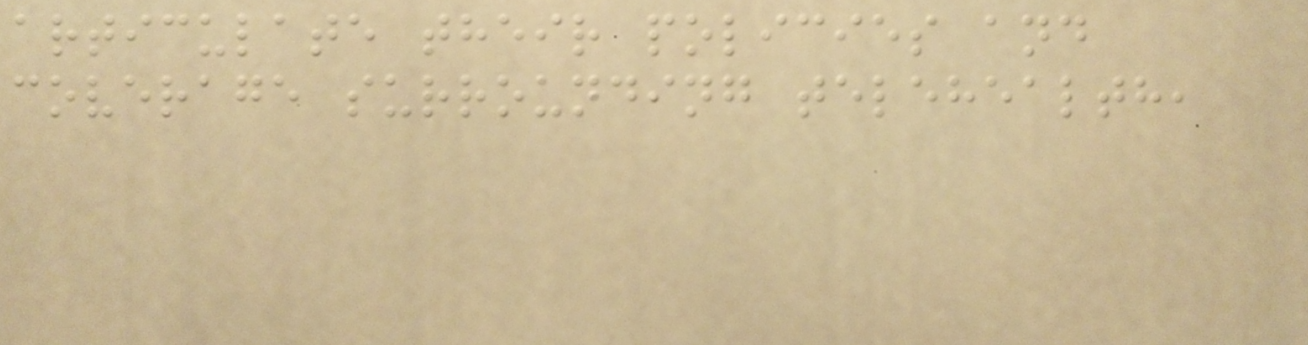articulate their policies and
coverage surrounding telehealth,
